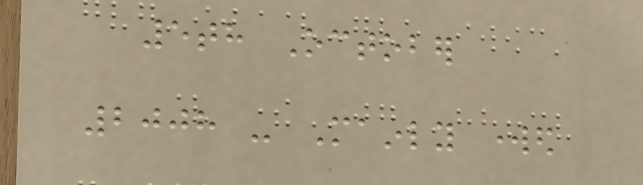5th October
2008 - Mainly worked
